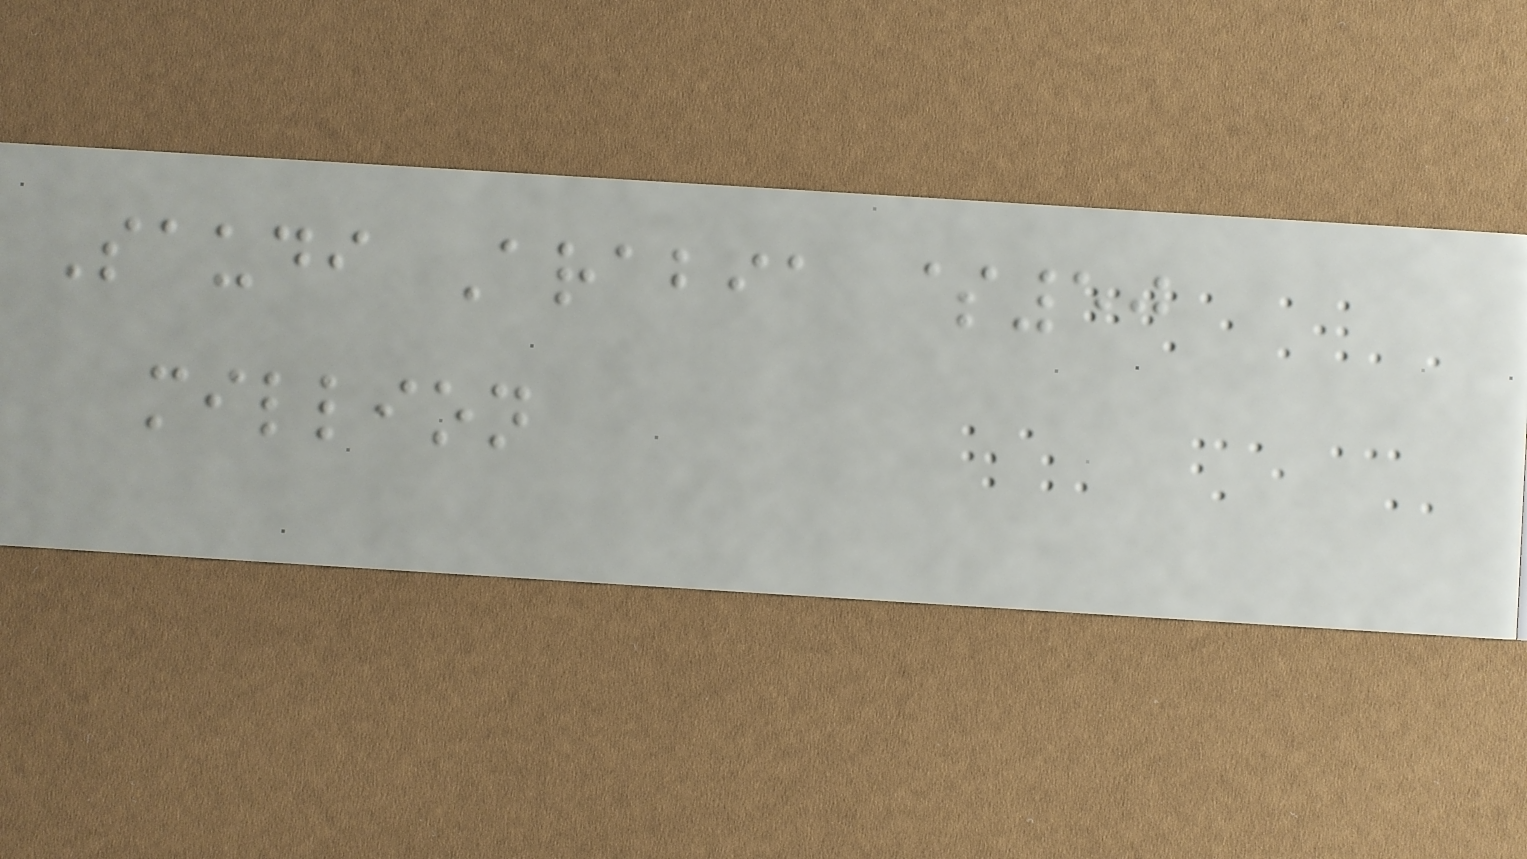Saudi Arabia $50
million
